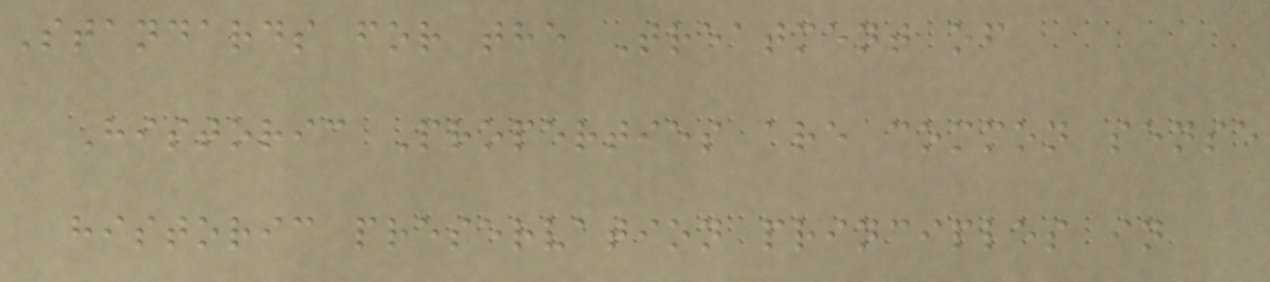Standards for the Treatment of
Historic Properties are common sense
historic preservation principles in
